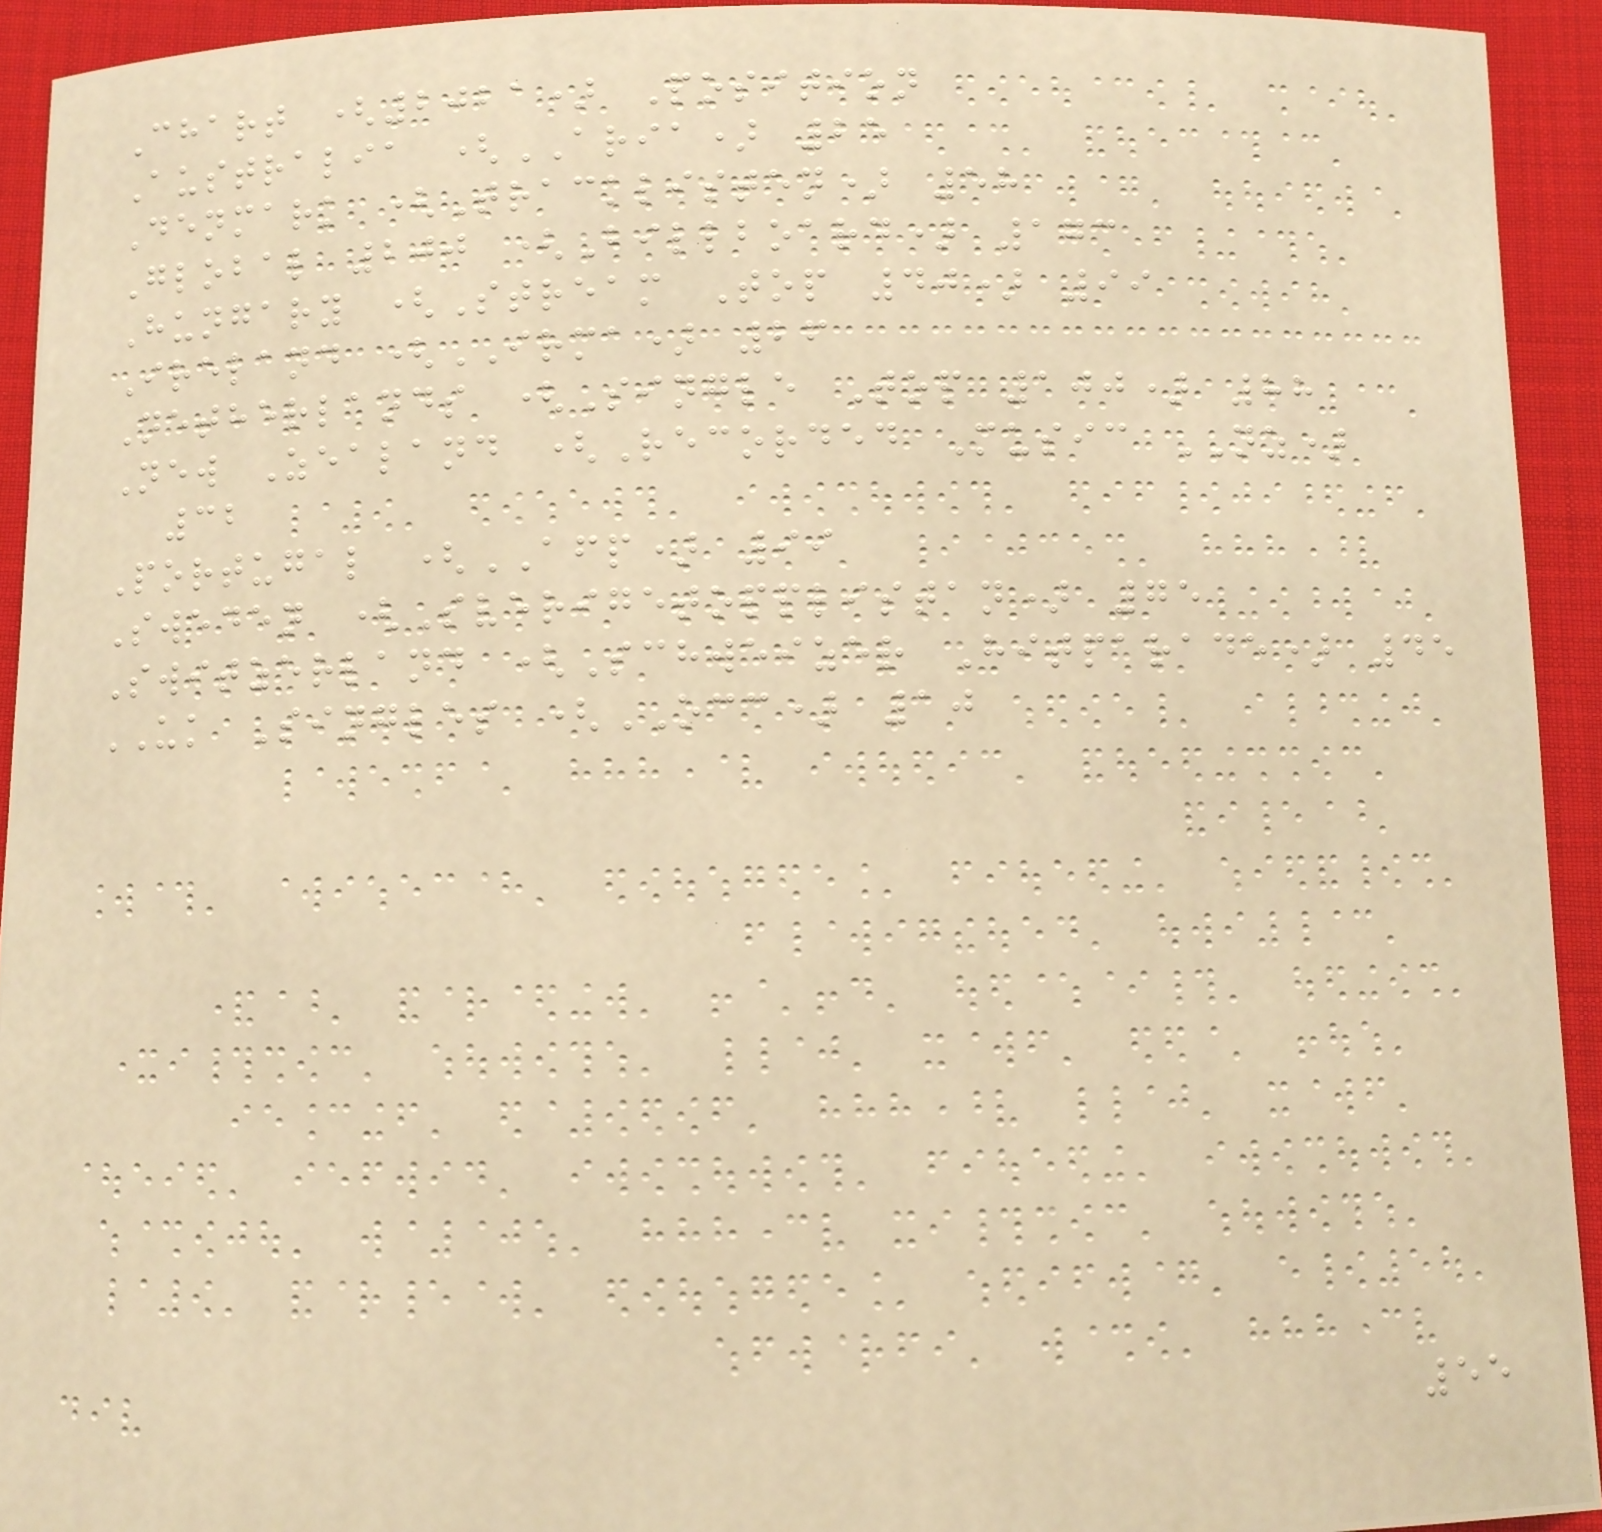Chart (2021) Position
Australia (ARIA) 25
Denmark (Tracklisten) 58
Global 200 (Billboard) 173
Hungary (Stream Top 40) 99
Ireland (IRMA) 26
Netherlands (Single Top 100) 88
New Zealand (Recorded Music NZ)
32
Portugal (AFP) 99
Sweden (Sverigetopplistan) 75
Switzerland (Schweizer Hitparade) 45
UK Singles (OCC) 10
55
